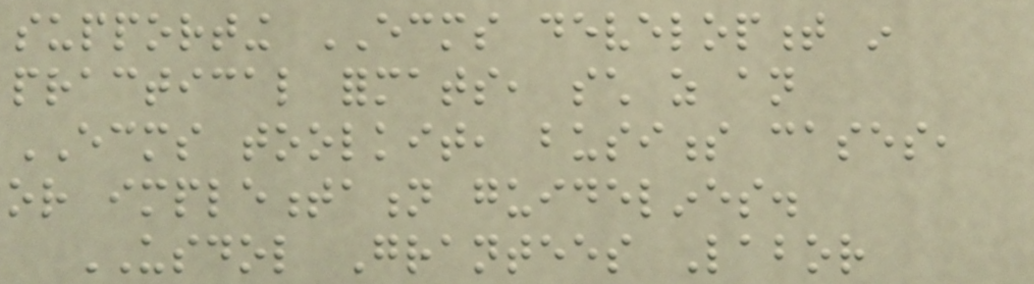supporting ECMS development in
practical formats, such as an
ECMS toolkit, business cases,
or implementation guidelines.
USDOL Grantees Labor
